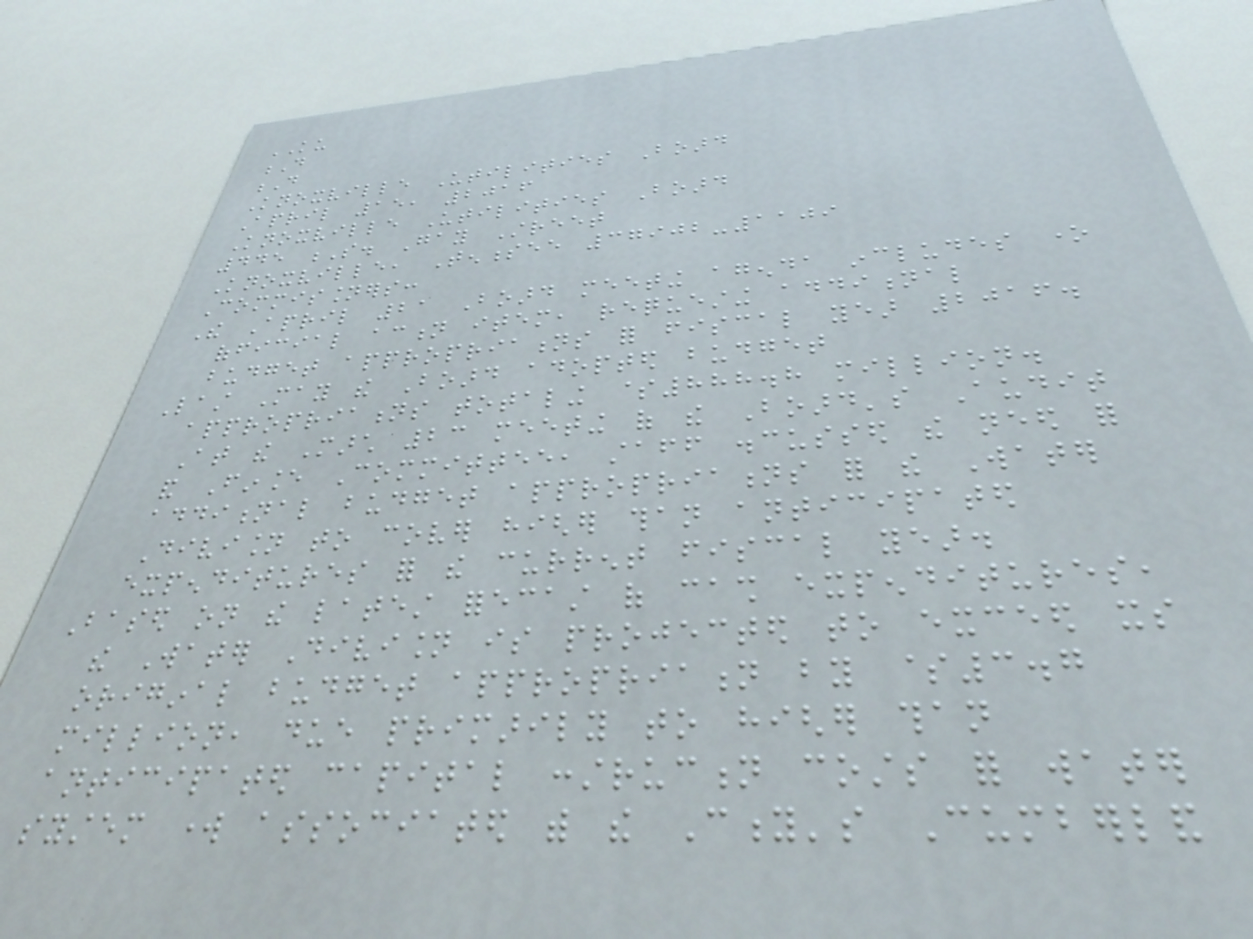KU
D
D
Knoxville Utilities Board
April 15, 2016
Knoxville Utilities Board
445 S. Gay Street
Knoxville, Tennessee 37902-1109
Commissioners:
The April 21 Board meeting agenda includes one
official action item, requesting additional
budget appropriations for fiscal year 2016.
Last May the Board adopted budget
appropriations totaling $888.8 million.
At the March 23 meeting of the Board's Audit
and Finance Committee, staff discussed the need for
additional budget appropriations for the Water
Division to cover higher than anticipated
expenditures for the current fiscal year.
Based on the latest forecast of cash expenditures,
the Water Division is projected to exceed its
original budget appropriation by $3.7
million, due primarily to higher than
anticipated capital construction costs for water
system work associated with the City's Cumberland
